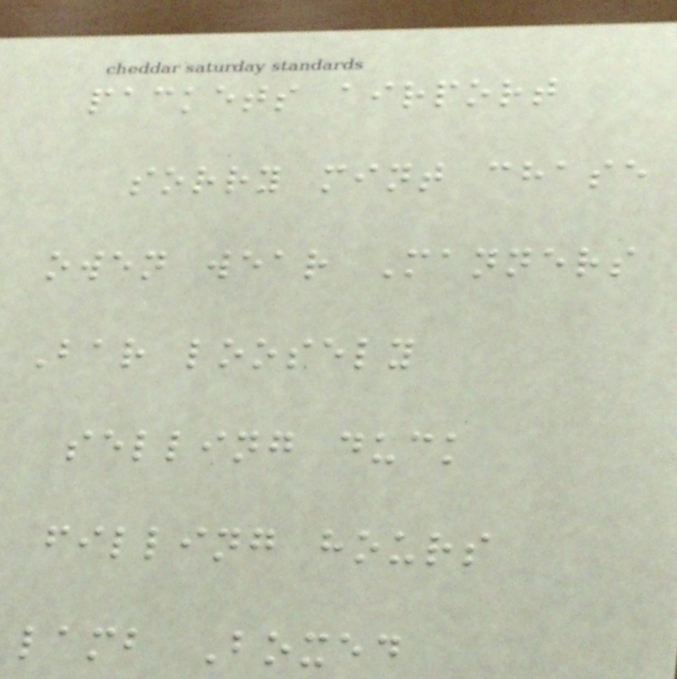packets airport
sorry mint chase
owen wear Manners
Bar loosely
selling duck
filling hours
lamb Boxed
